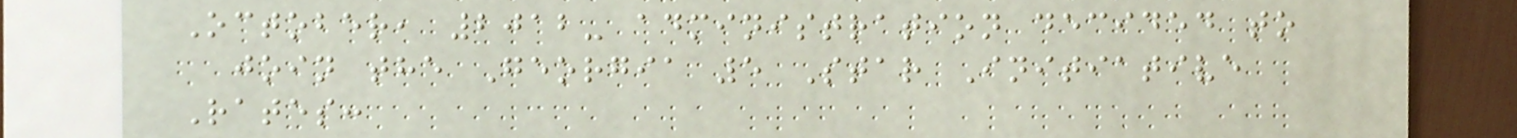October, 2012- administration decided to
join the Georgia 5 Star Initiative
Rates:
